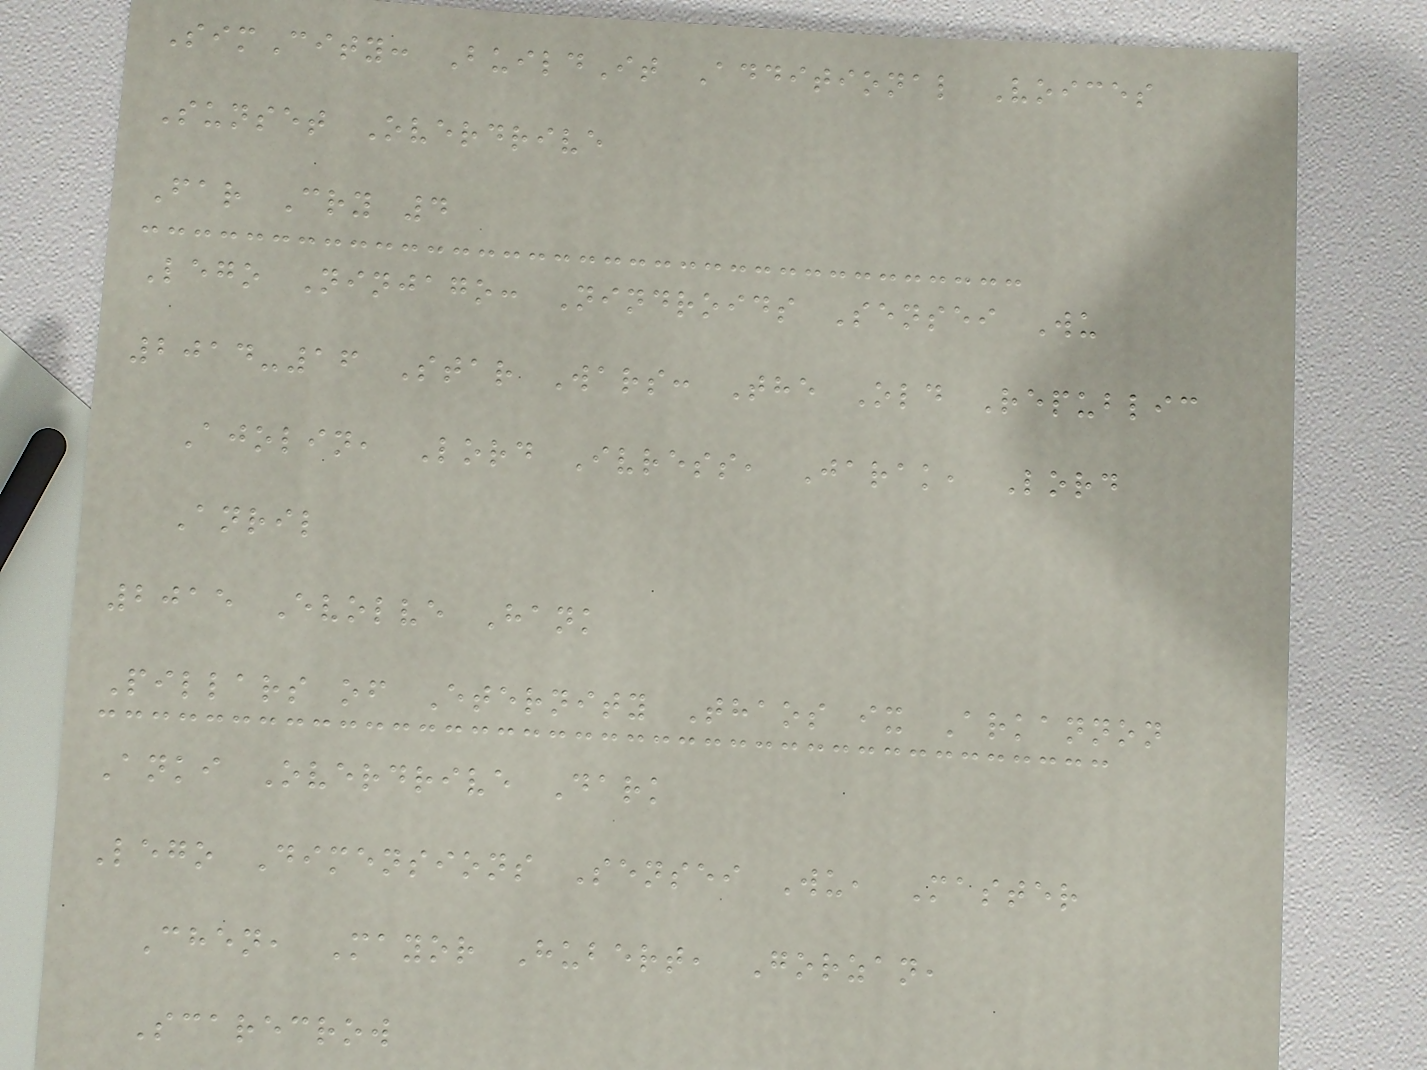SimCity: BuildIt Additional Voices
Sunset Overdrive
Far Cry 4
Lego Ninjago: Nindroids Sensei Wu
2014-16 Star Wars: The Old Republic
Ajolin, Lord Ivress, Jarak, Lord
Anril
2015 Evolve Hank
Pillars of Eternity Thaos ix Arkannon
Anki Overdrive Dark
Lego Dimensions Sensei Wu, Master
Chen, Mayor Hubert, Gorzan,
Scarecrow
